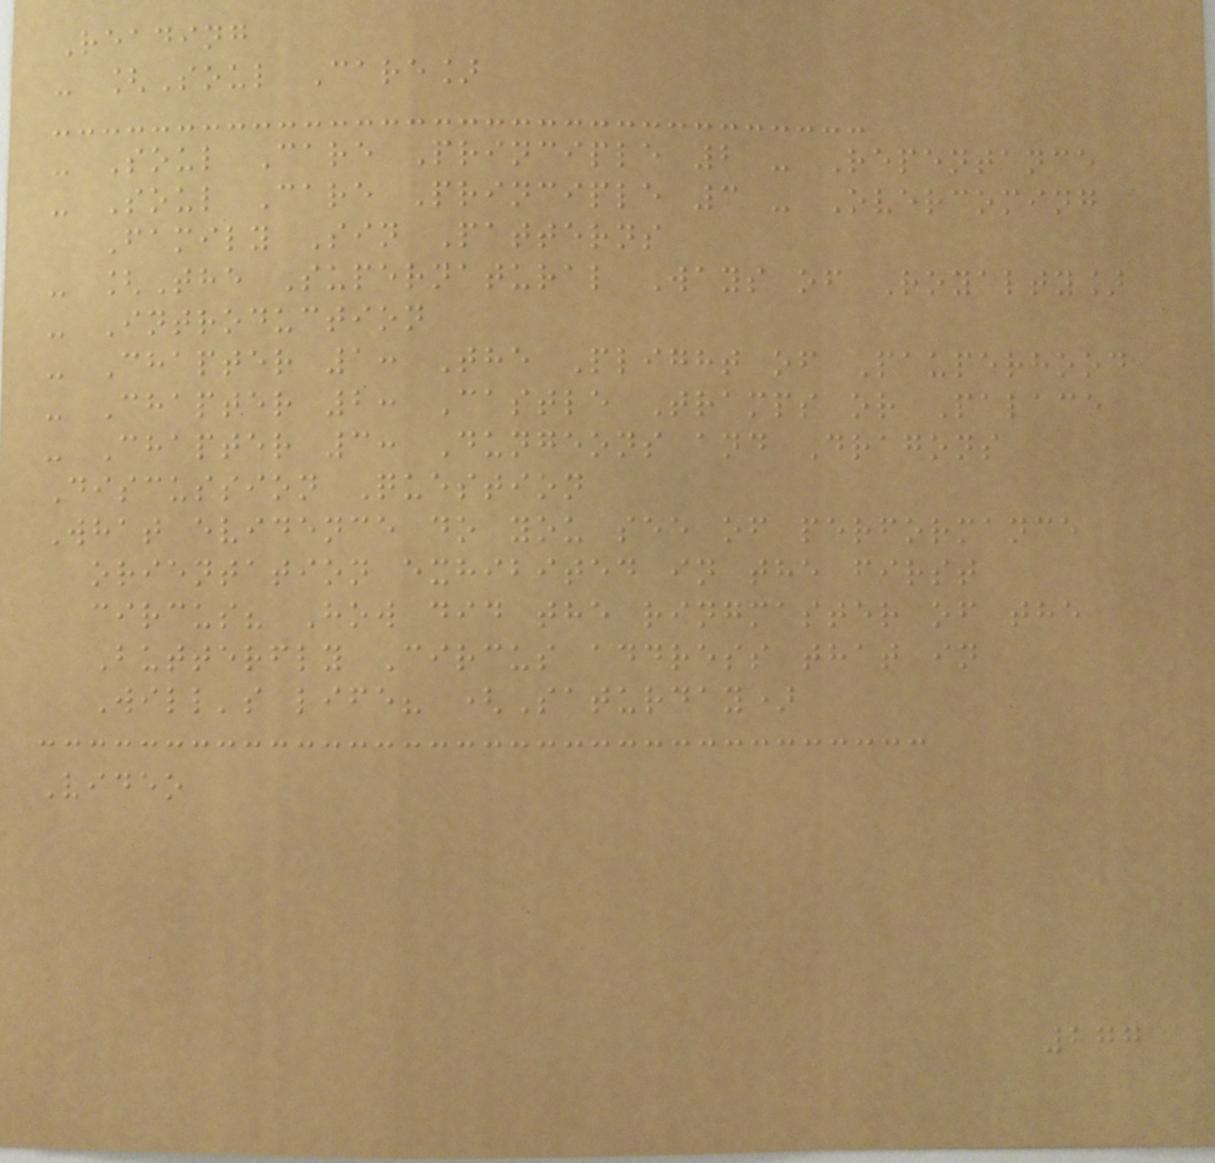Reading
- [Soul Care]
- Soul Care Principle 2 - Repentance
- Soul Care Principle 3 - Overcoming
Family Sin Patterns
- [The Supernatural Ways of Royalty]
- Introduction
- Chapter 1: The Plight of Pauperhood
- Chapter 2: Castle Tramps or Palace
- Chapter 3: Dungeons and Dragons
Discussion Question
What evidence do you see of performance
orientation exhibited in the first
circus? How did the ringmaster of the
Butterfly Circus address that in
Will's life? (Saturday)
Video
277
